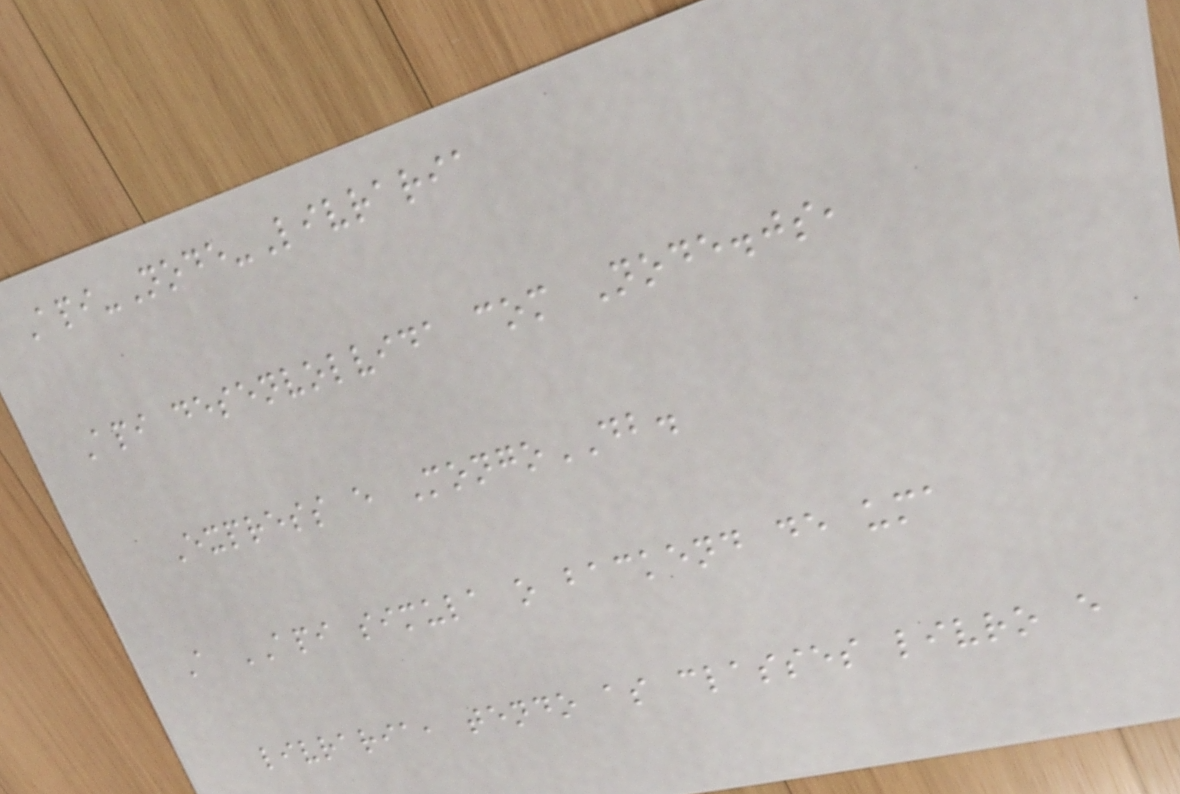Api-Node-Livraria
Api desenvolvida com Node.js,
Express e MongoDB.
A API simula o backend de uma
livraria, tendo as classes livro e
